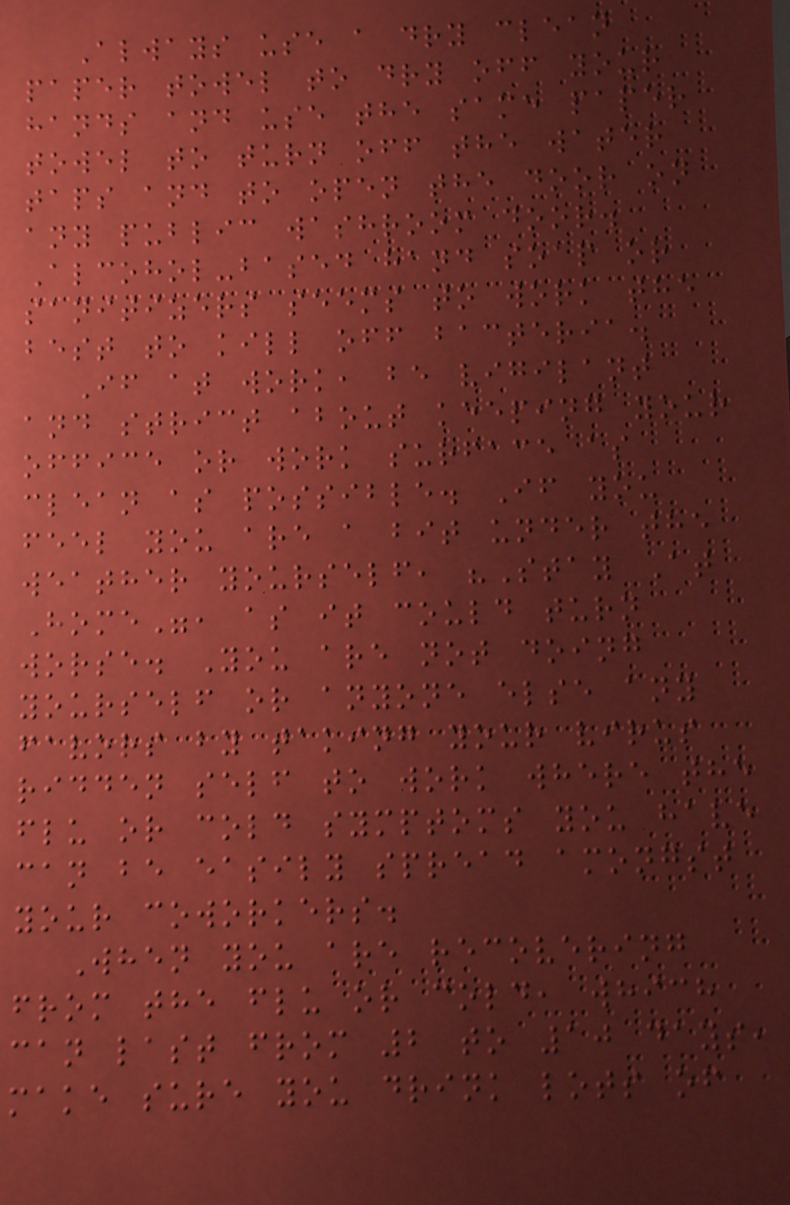Always use a dry clean
paper towel to dry off your
hands and use the same paper
towel to turn off the water
taps and to open the door on
any public washroom door.
Alcohol-based hand soap or
sanitizers seems to work the
best to kill off bacteria.
If at work, be vigilant
and strict about keeping your
office or work surface as
clean as possible. If you
feel you are a bit under the
weather yourself, "Stay At
Home", as it could turn
worse. You are not doing
yourself or anyone else any
favors by taking your virus
ridden self to work where the
flu or cold symptoms you have
can be easily spread amongst
your coworkers.
When you are recovering
from the flu or cold, which
can last from 2 to 10 days,
make sure you drink lots of
